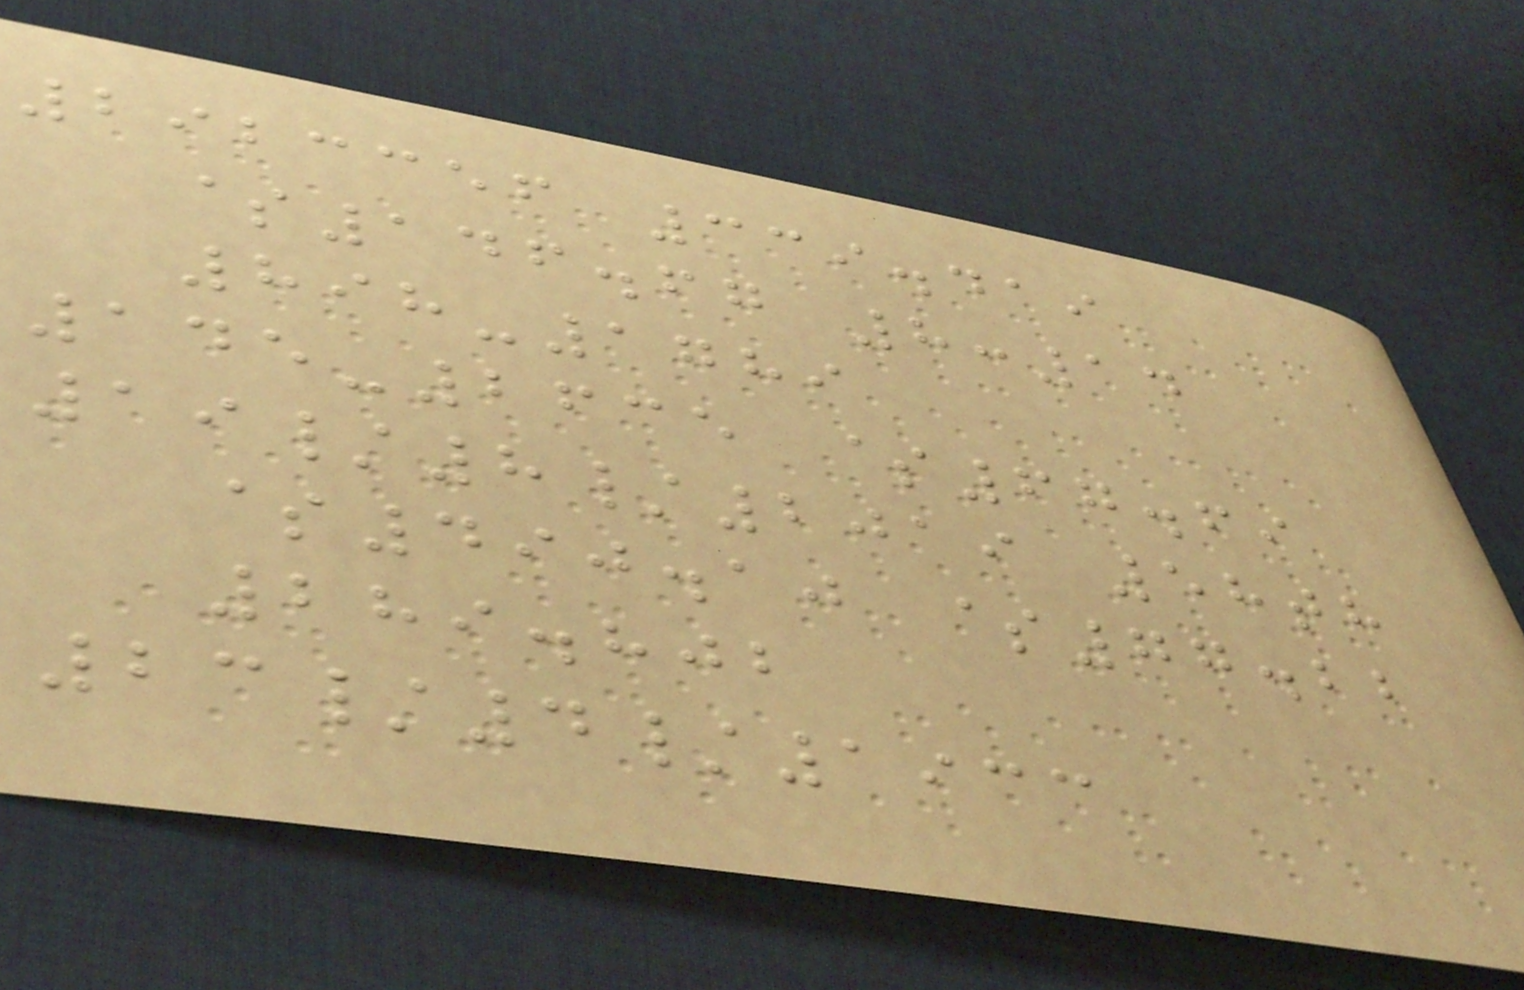2923356 339.419
$146.67 8:14
898-1789
145-2635 $67.69
19/8/2019 58th
$490.10 $77.22
289.802
23/4/1933
